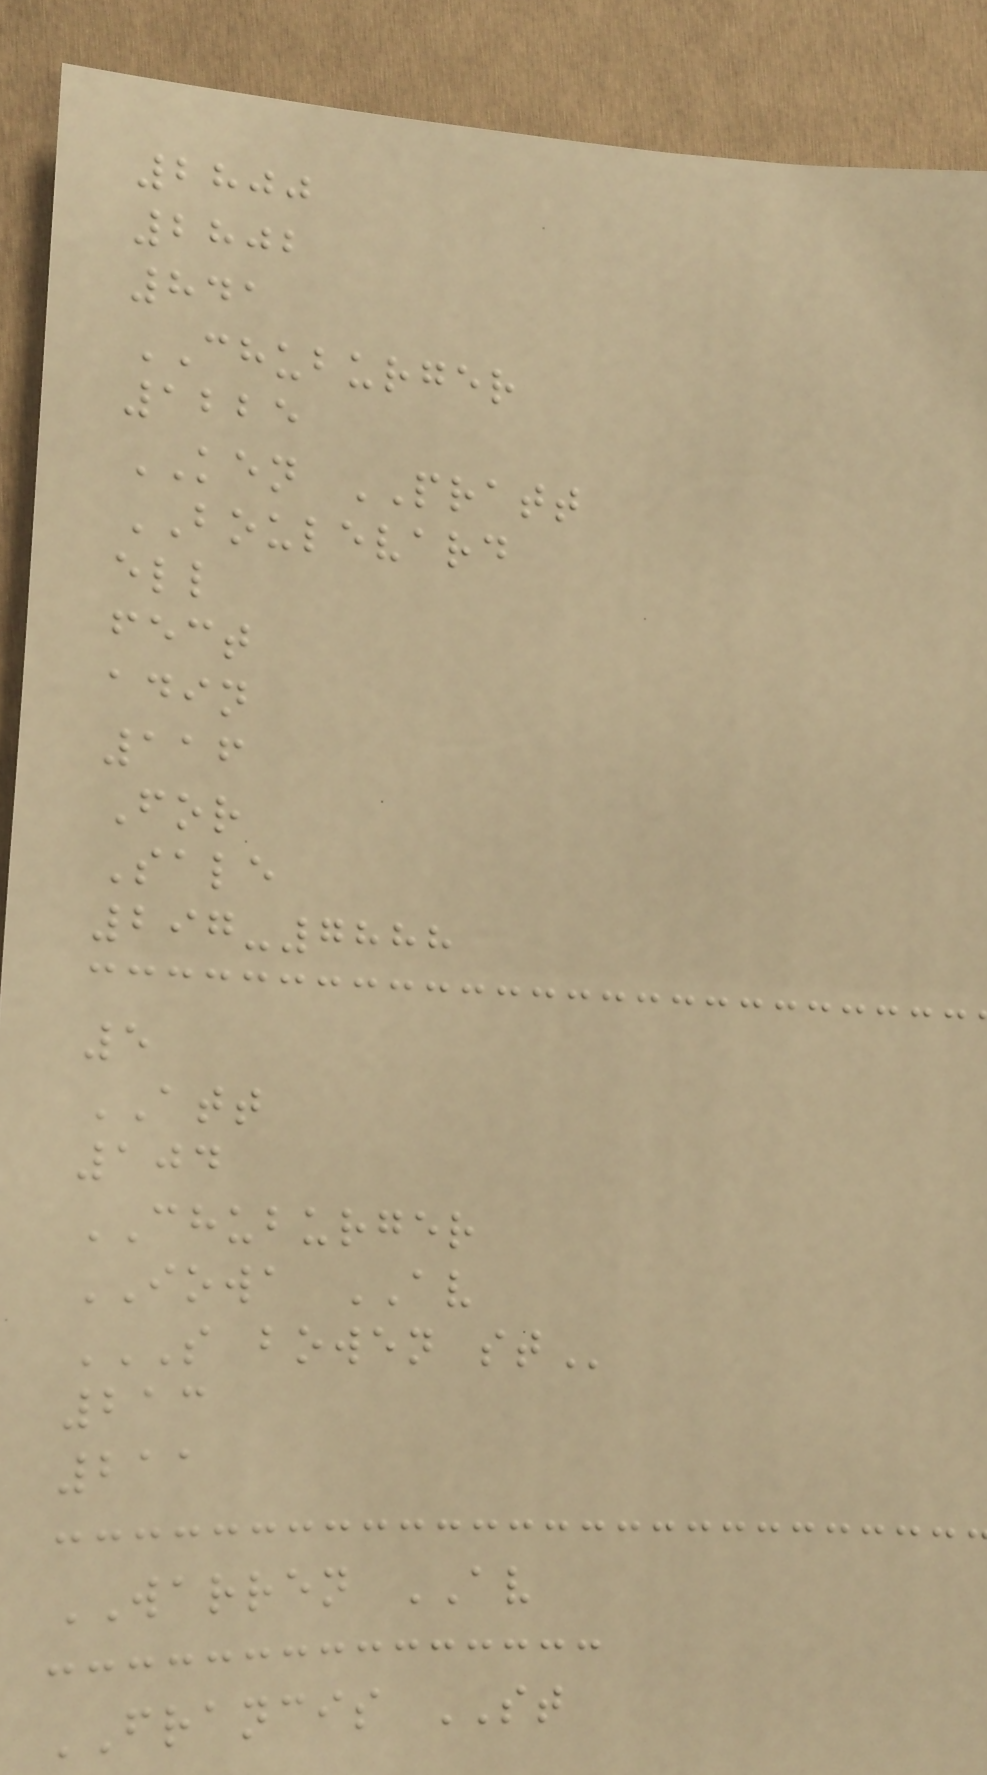2800
2802
841
CHUBURGER
1225
KEN PRATT
BOULEVARD
ell
fect
adin
116
For
Sale
297-7888
5
ATT
104
CHUBURGER
IOWA AV
S BOWEN ST
213
211
WARREN AV
FRANCIS ST
